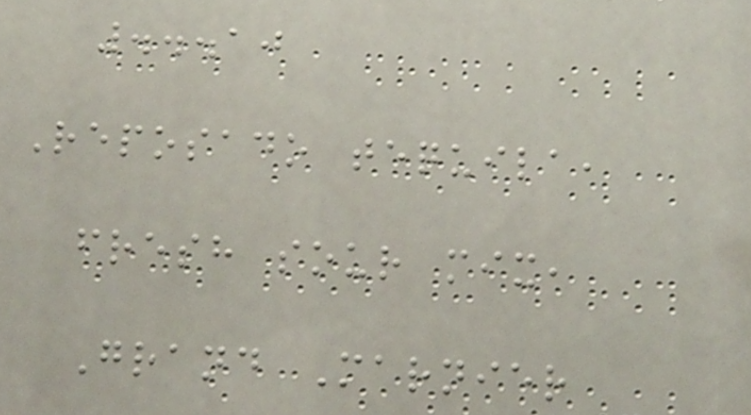...10
Reposado tequila,
fresh sour mix,
Grand Marnier
